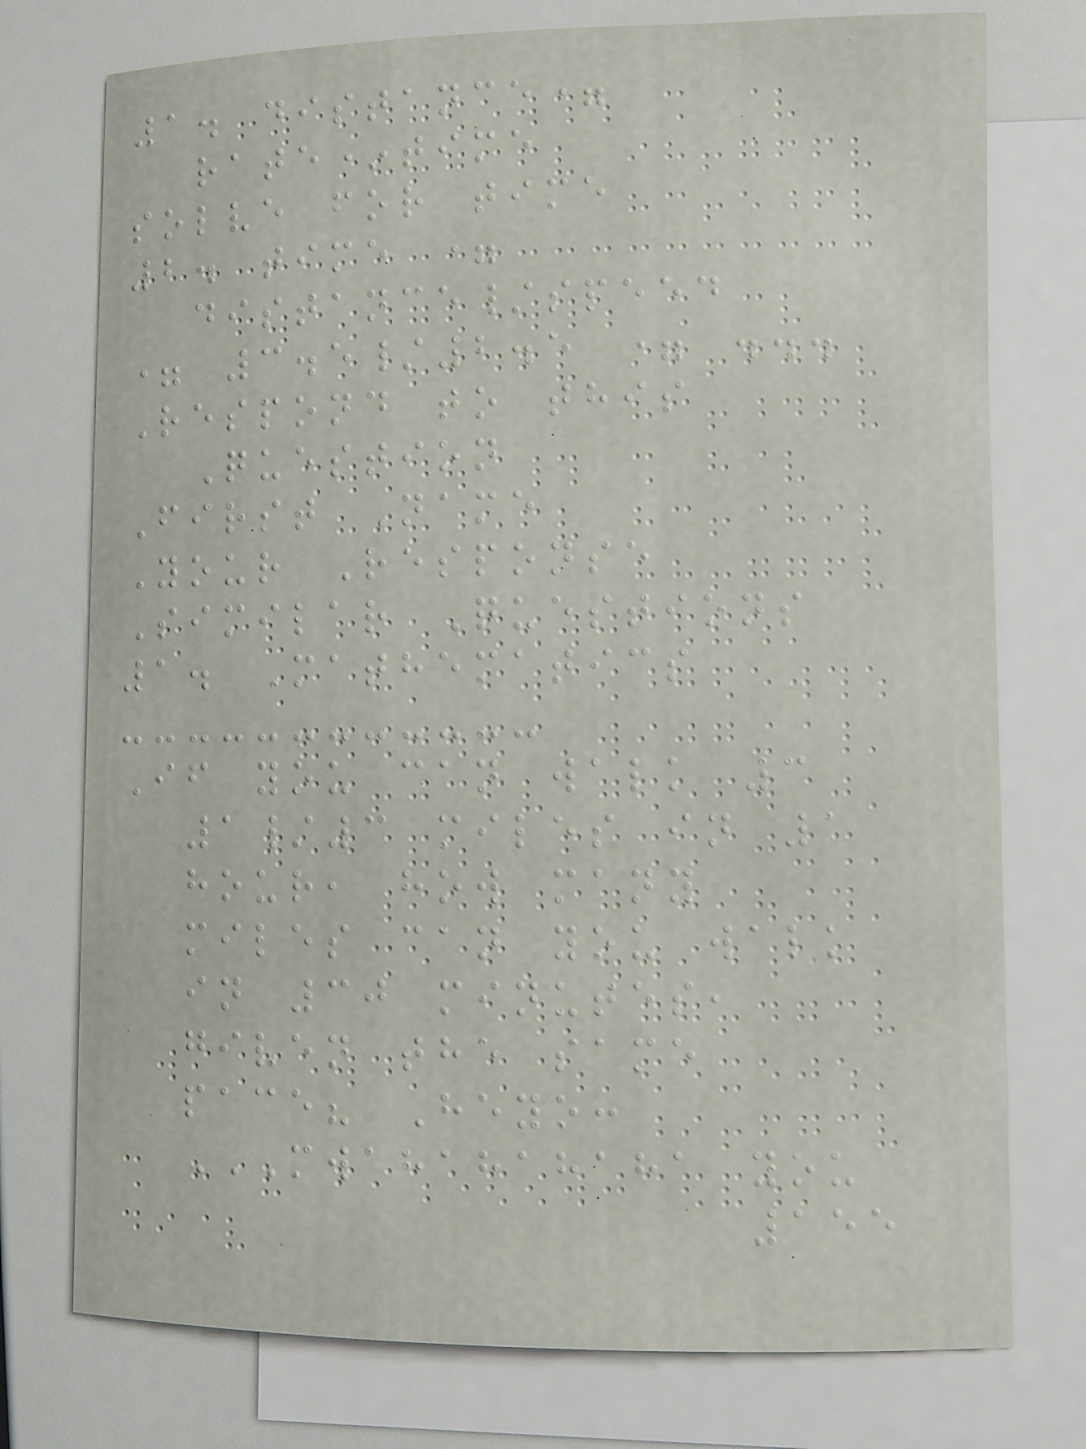1. distance=
rate*time
solve for time
2. time =
distance/speed
= 3.5/2.5 = ...
Respond to this
Question
First Name
Your Response
Similar Questions
1. Mathematics
If you can walk 3
1/3 miles in 1
hour, how many
miles can you walk
in 30 minutes,
given the same
pace? Heyo:
MWAHAHAHAHA YOU
155
